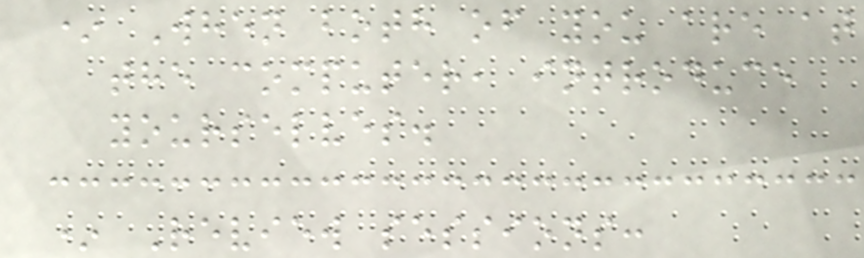* When both of you are at
the computer, introduce
yourselves.
* Review sessions:
